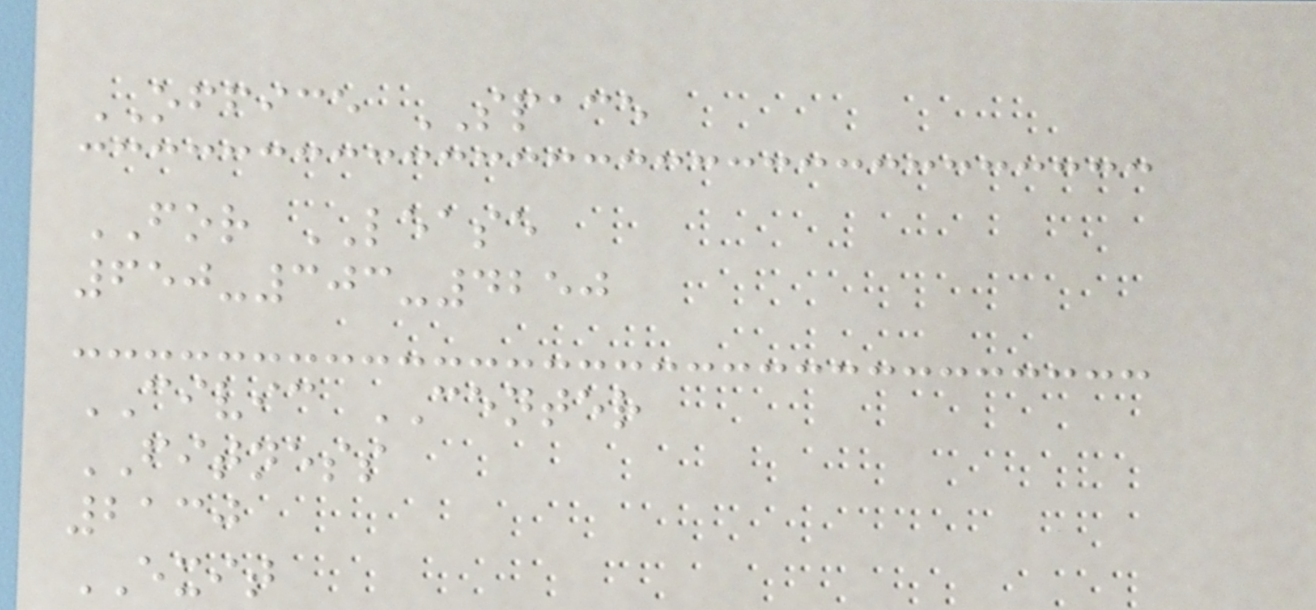OFFICE SPACE
FOR LEASE
650-303-4250
CIVIC CENTER
FITNESS
2130
EXIT
